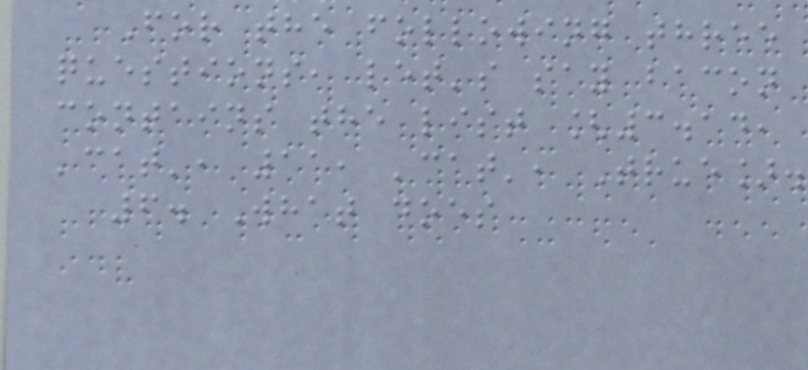For the following three
questions, let's say bacon
contains the list [3.14,
'cat', 11, 'cat', True].
6. What does
